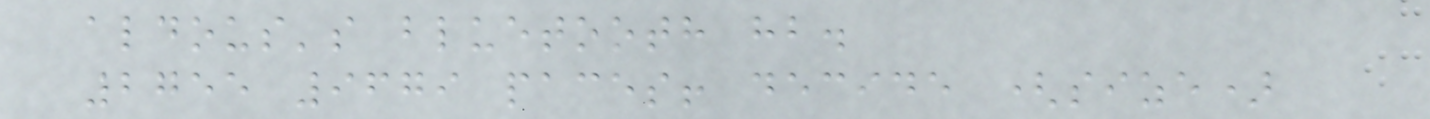aldous's bluetooth hb.
2755 9679 paces! decide (size)
